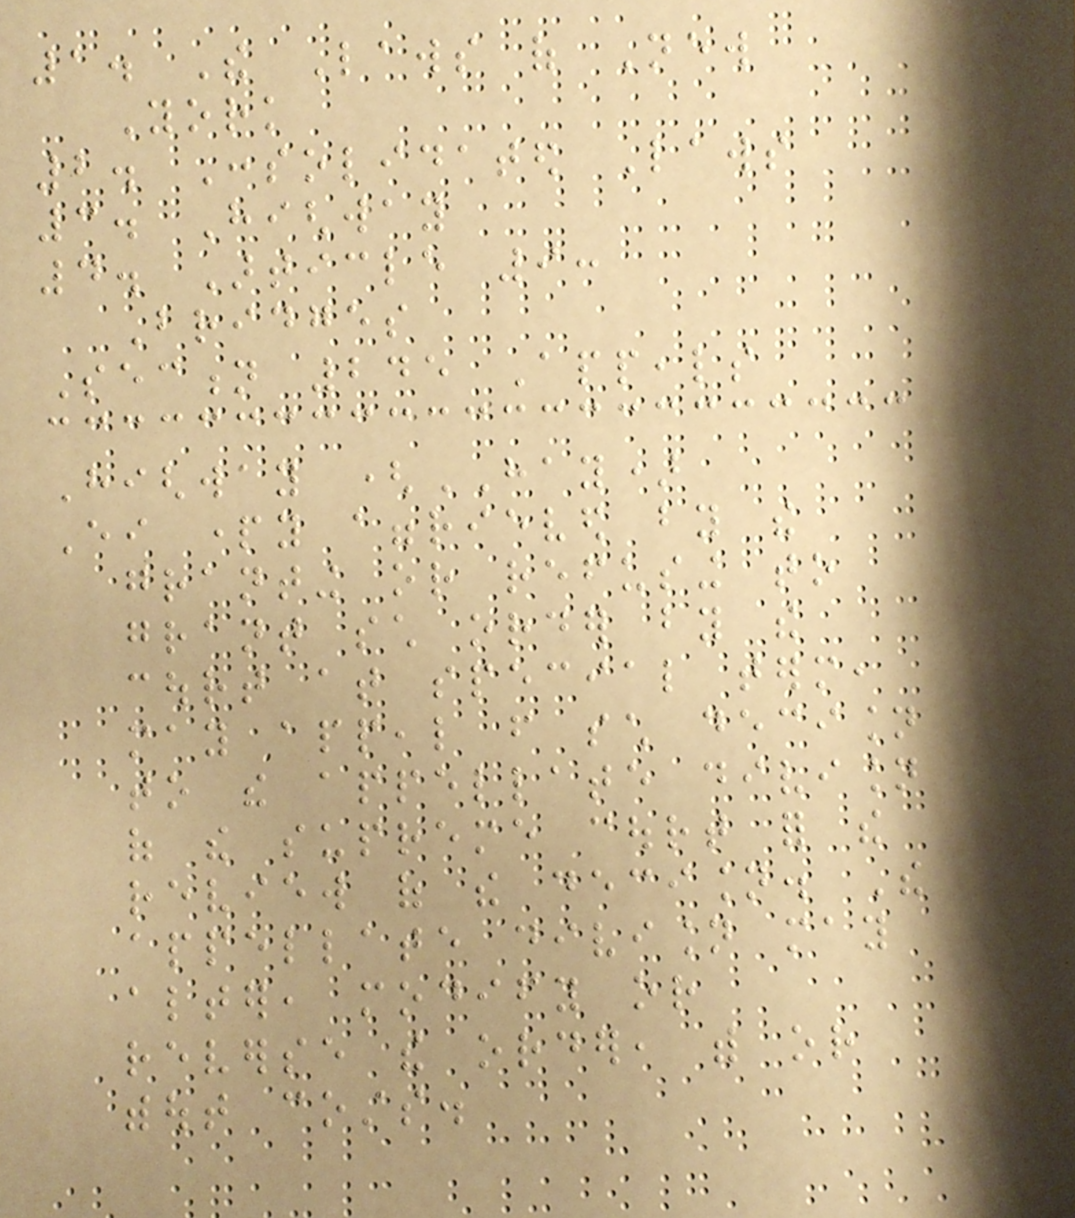1. The Laws of New
York
2. Consolidated Laws
3. Highway
4. Article 9:
Bridges
Section 245 Appeals
Highway (HAY)
Either party aggrieved by the
granting or refusing to
grant such order by the
court at special term,
may appeal from such decision
to the appellate division
of the supreme court for the
review of the decision. The
appellate division may
alter, modify or
reverse the order, with or
without costs.
